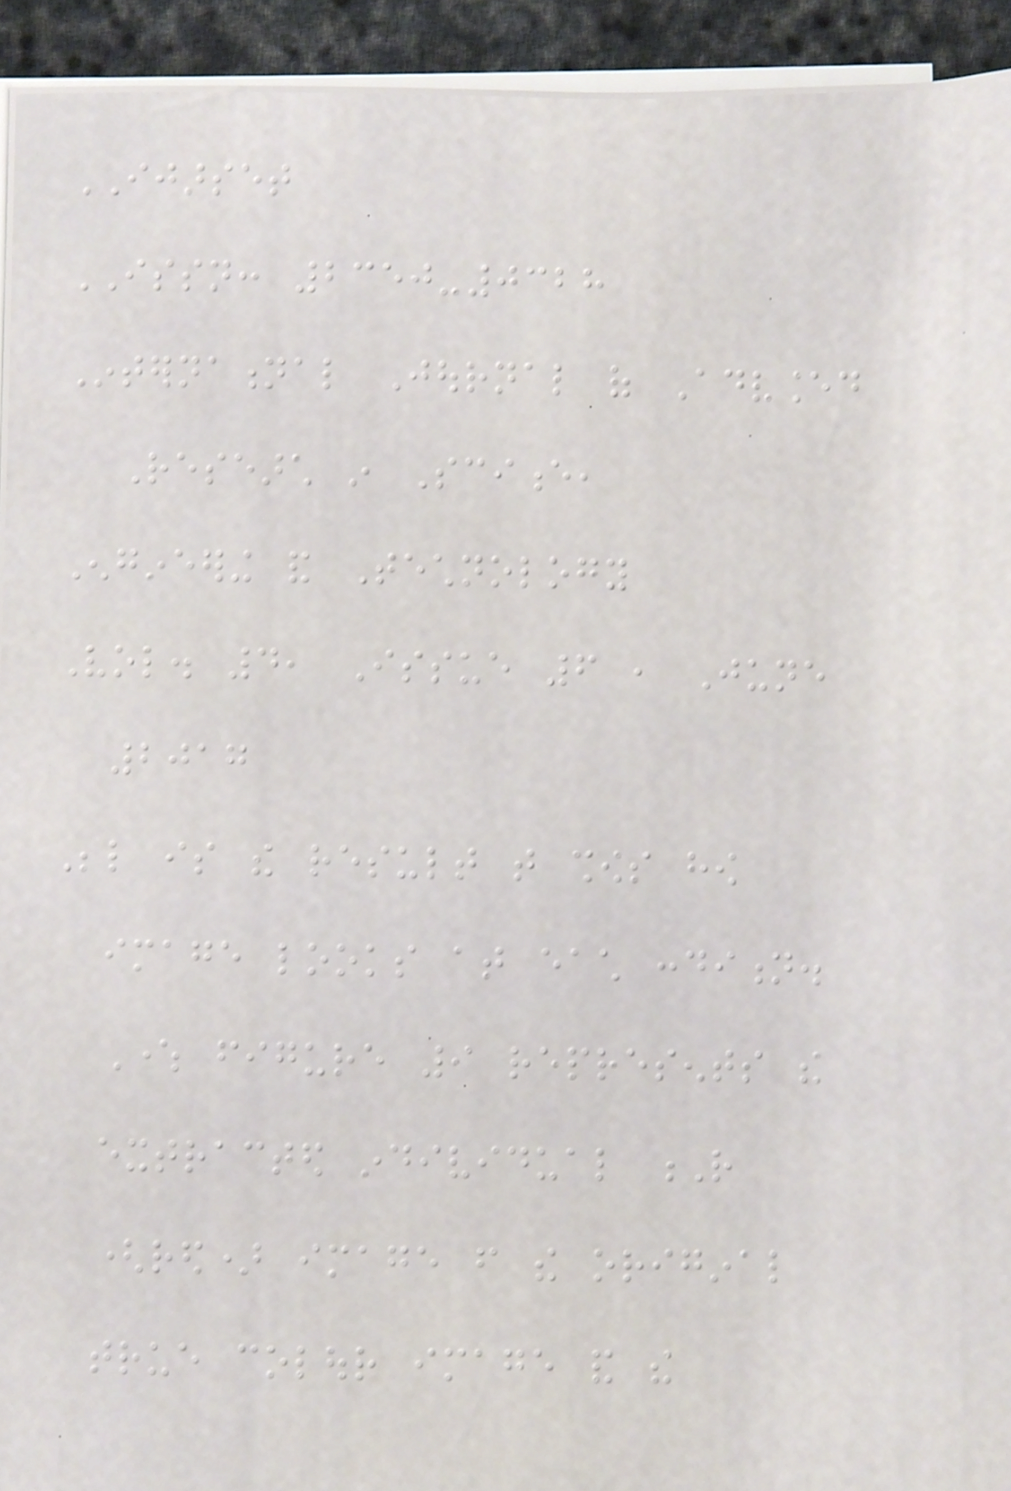IJARSET
ISSN: 2350-0328
International Journal of Advanced
Research in Science,
Engineering and Technology
Vol. 4, Issue 6 , June
2017
Below is the result that shows how
image looks at each condition.
Where figure 9 represents the
extracted individual R
(red) image from the original
true colour image and the
